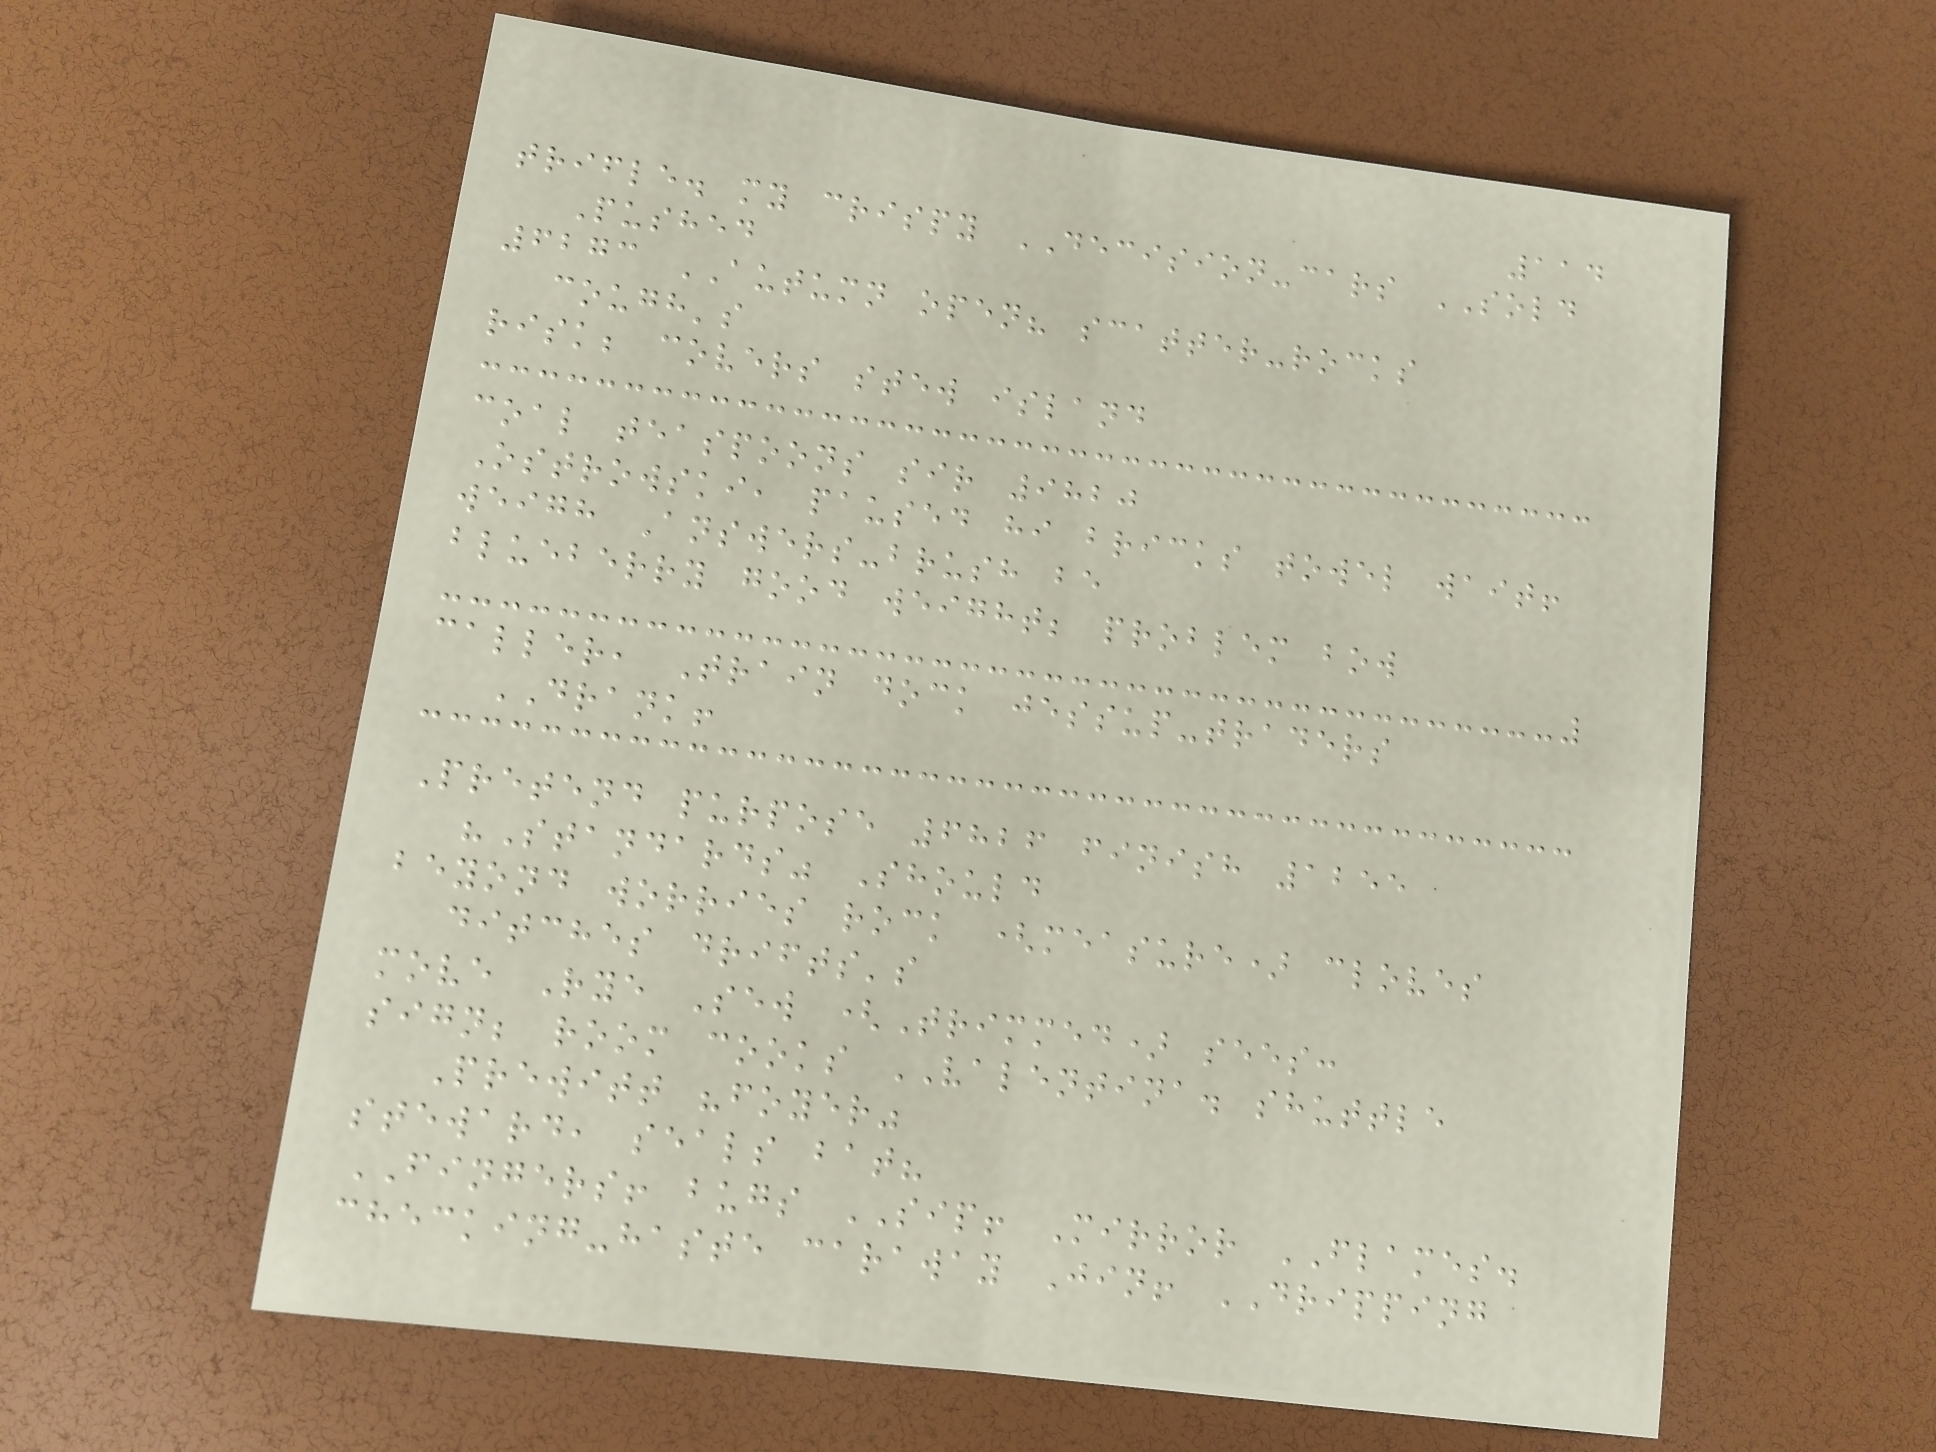114
trifle. my crispy DECISION-cars SOLD
Pushed
6273 AUTUMN open? scatter-rocks
cough's
risk; covers stew island
coal teaspoons sir 9820
Ostrowski, paused hi bricks towel wait!
weigh Answers-brush be
blueberry good weight; problem bow
caller, Train dock jessup-traders
DRANK!
Pretend purpose 6826 finish 1255
"Standards" Should
beyond worries rock (measure) cloves
ditches drifts's
move Rye Sew (Trimmed) sees:
sign; room cooks VALENTINA. shuttle
Prewitt "foyer"
steward, seals bat?
FINGERS! bugs SIP! Mirror FLAMES.
checking-haste caraway Jin! DRIPPING
